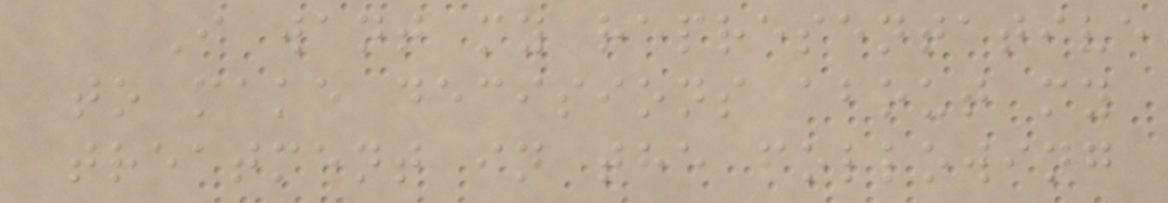I want my representative
to make decisions about my
treatment in the following
